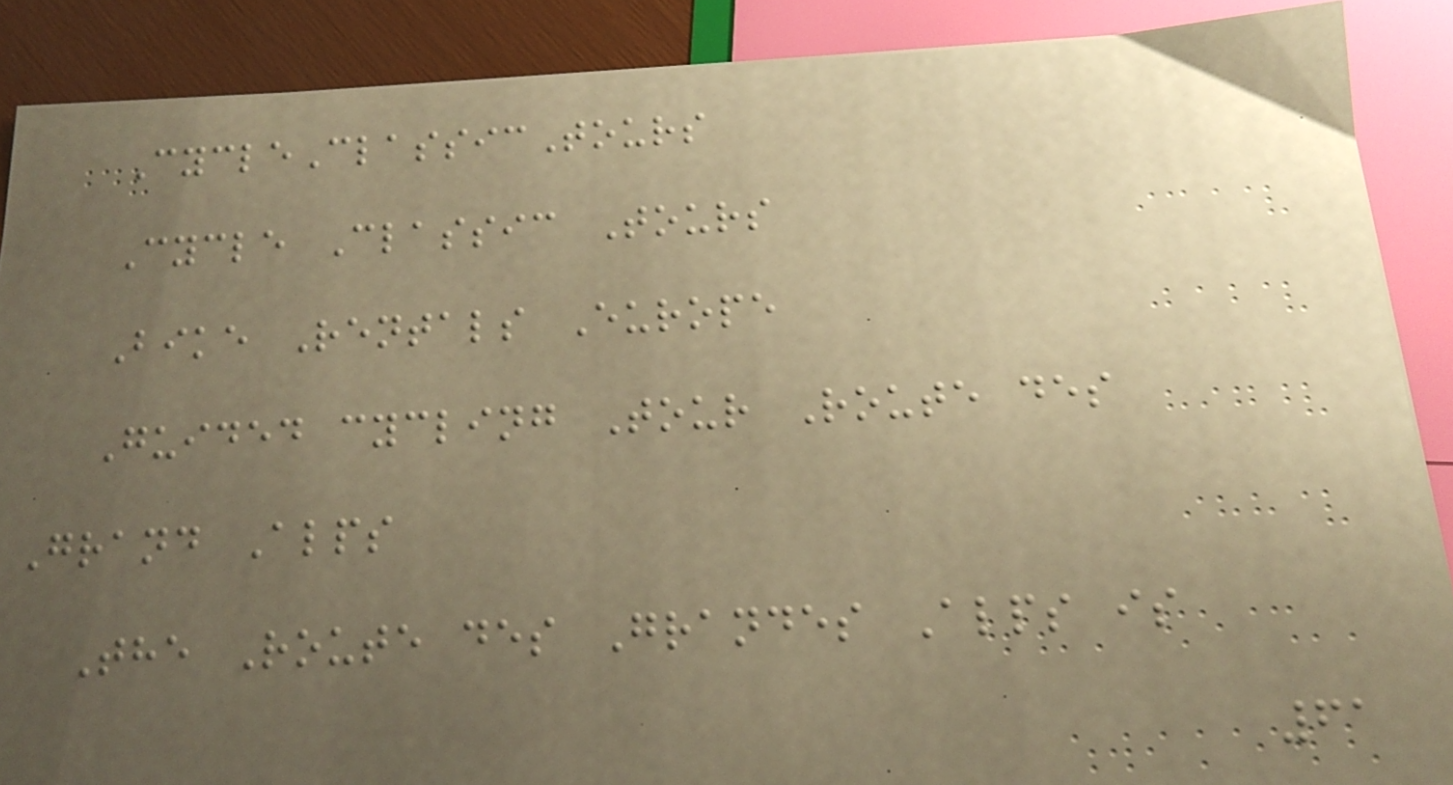CycleClassicTours
Cycle Classic Tours
Bike Rentals Europe
Guided cycling Tour Route des
Grand Alps
The Route des Grandes Alps is
61
